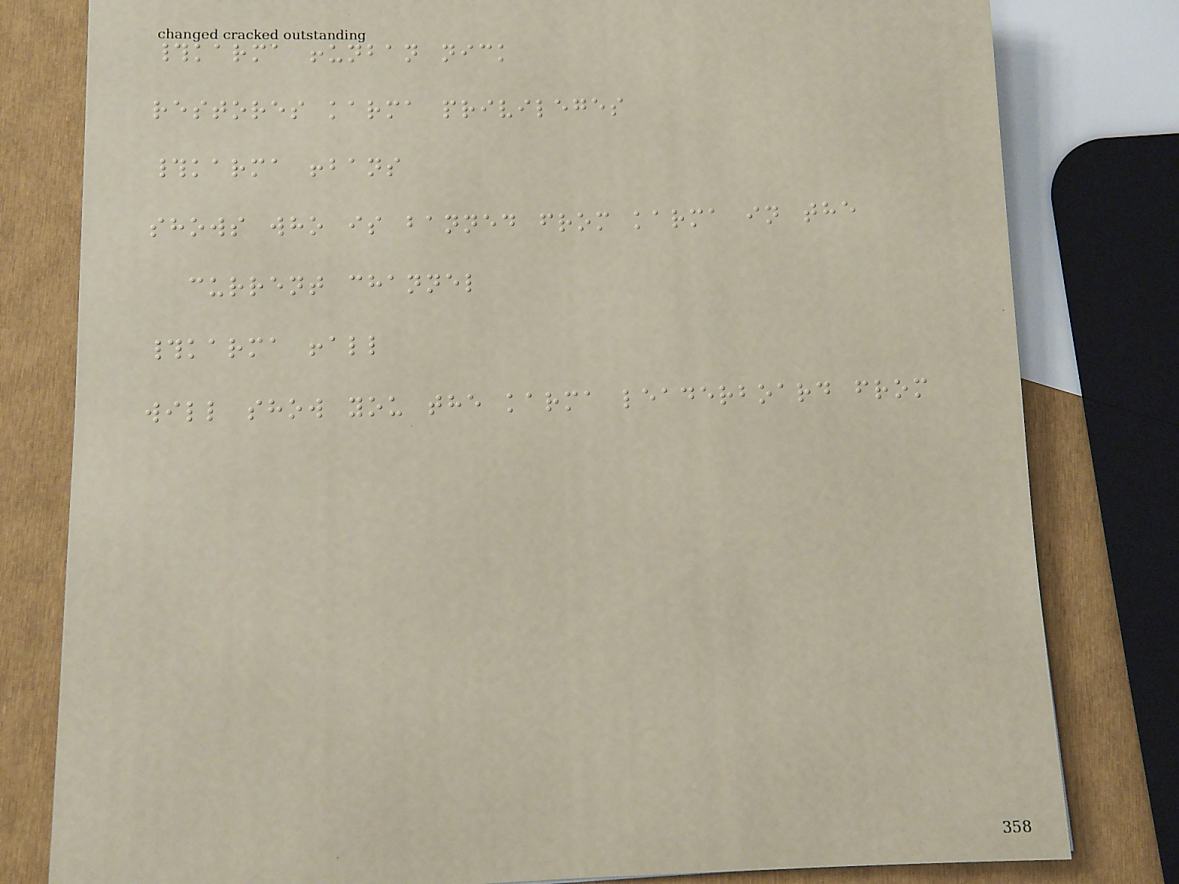#karma !unban nick
restores karma privileges
#karma !bans
shows who is banned from karma in the
current channel
#karma !all
will show you the karma leaderboard from
